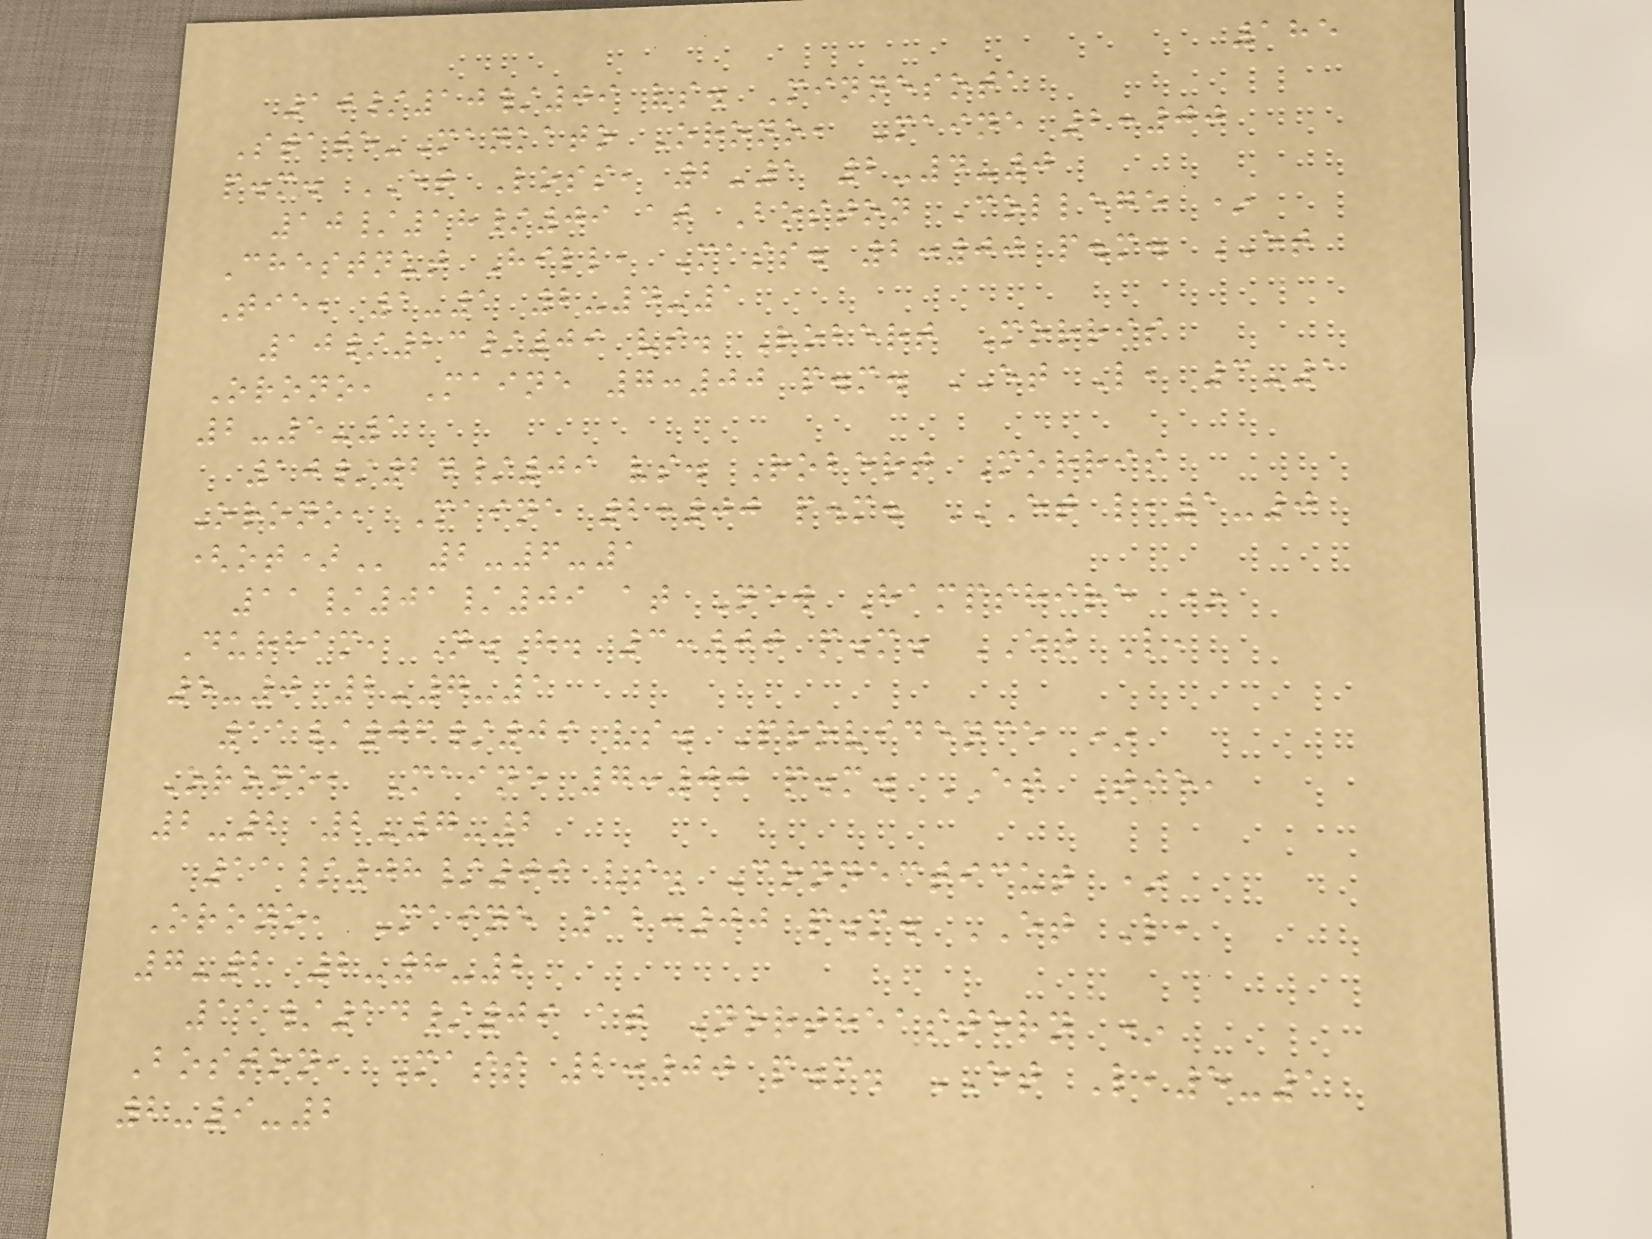185
10/10/09 vs. Minnesota
State-Mankato Orono, Maine 2:00
p.m. ET Loss, 2-1 2-4-0
10/18/09 at Boston College *
Chestnut Hill, Mass. 2:00 p.m. ET
Tie, 1-1 2-4-1
10/23/09 vs. Robert Morris
Orono, Maine 7:00 p.m. ET L, 3-1
2-5-1
10/24/09 vs. Robert Morris
Orono, Maine 2:00 p.m. ET L,1-0
(OT) 2-6-1
11/01/09 at New Hampshire *
Durham, N.H. 3:00 p.m. ET L,
5-0 2-7-1
11/06/09 vs. Providence *
Orono, Maine 7:00 p.m. ET Tie,
2-2 2-7-2
11/08/09 vs. Connecticut *
Orono, Maine 12:00 p.m. ET L,
7-2 2-8-2
11/14/09 at Northeastern *
Boston, Mass 2:00 p.m. ET L,5-1
2-9-2
